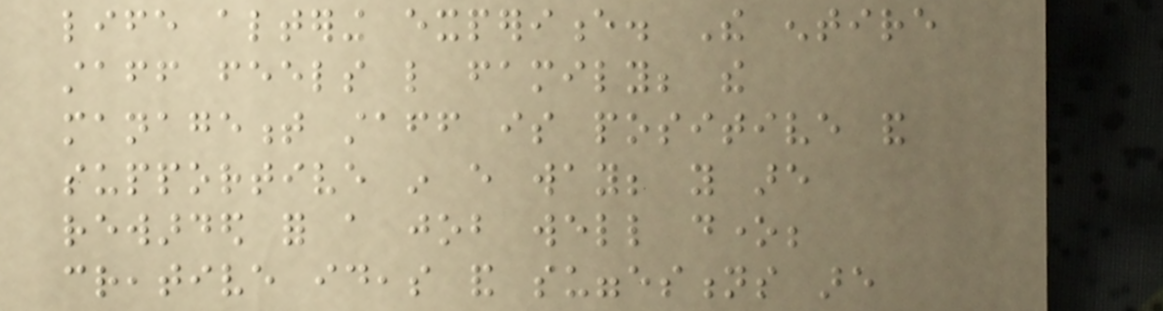life altering experience. The entire
staff feels like family; the
management staff is positive and
supportive in every way; you are
rewarded for a job well done;
creative ideas and suggestions are
